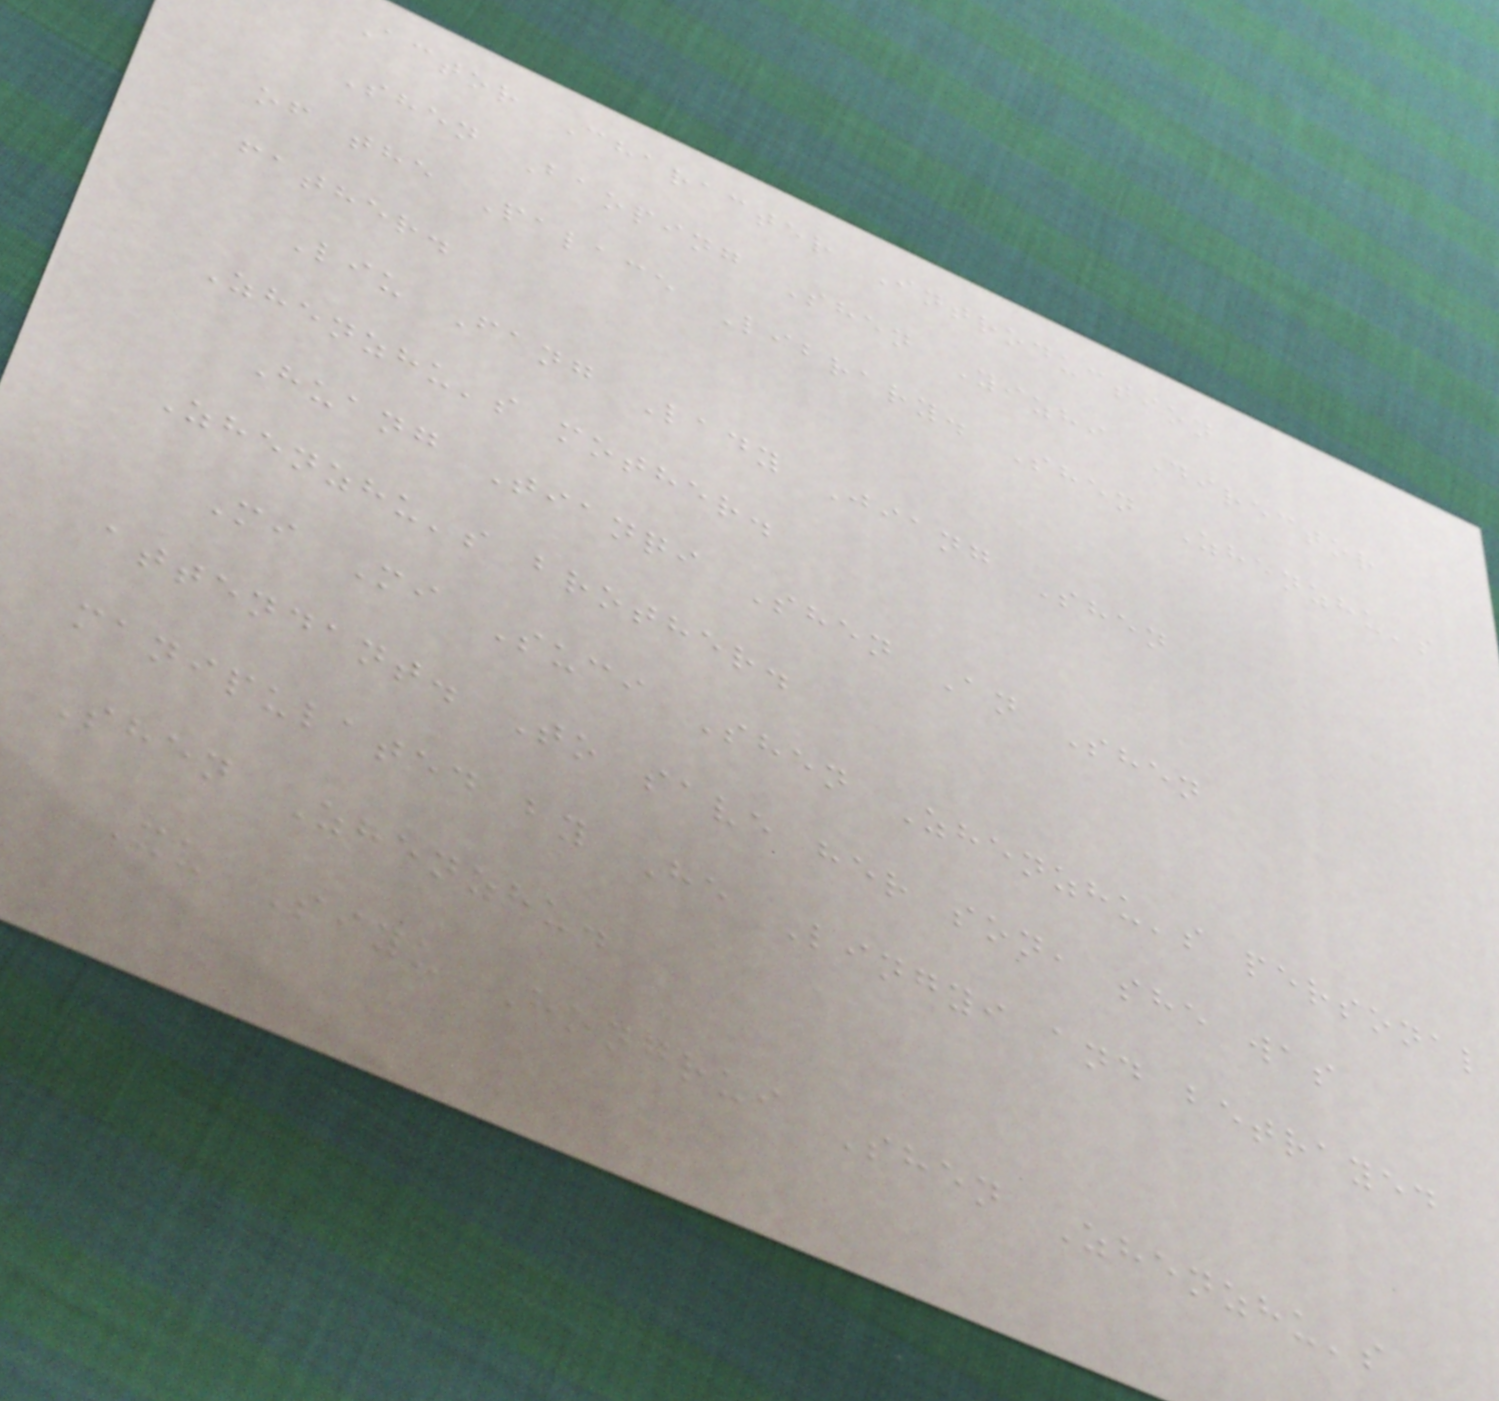Actor Character Introduction
Shen Baoping Shen Yizhi Director
of the Palace Library. Shen Zhenzhu's
father.
Liu Fang Lady Jiang Shen
Zhenzhu's mother.
Huang Tianqi Shen An Shen
Zhenzhu's brother.
Mi Mi Suci Shen Zhenzhu's personal
attendant. To save her son, she was
manipulated by He Lingyi and betrayed
Shen Zhenzhu.
Xu Siyu Hongrui Shen Zhenzhu's
